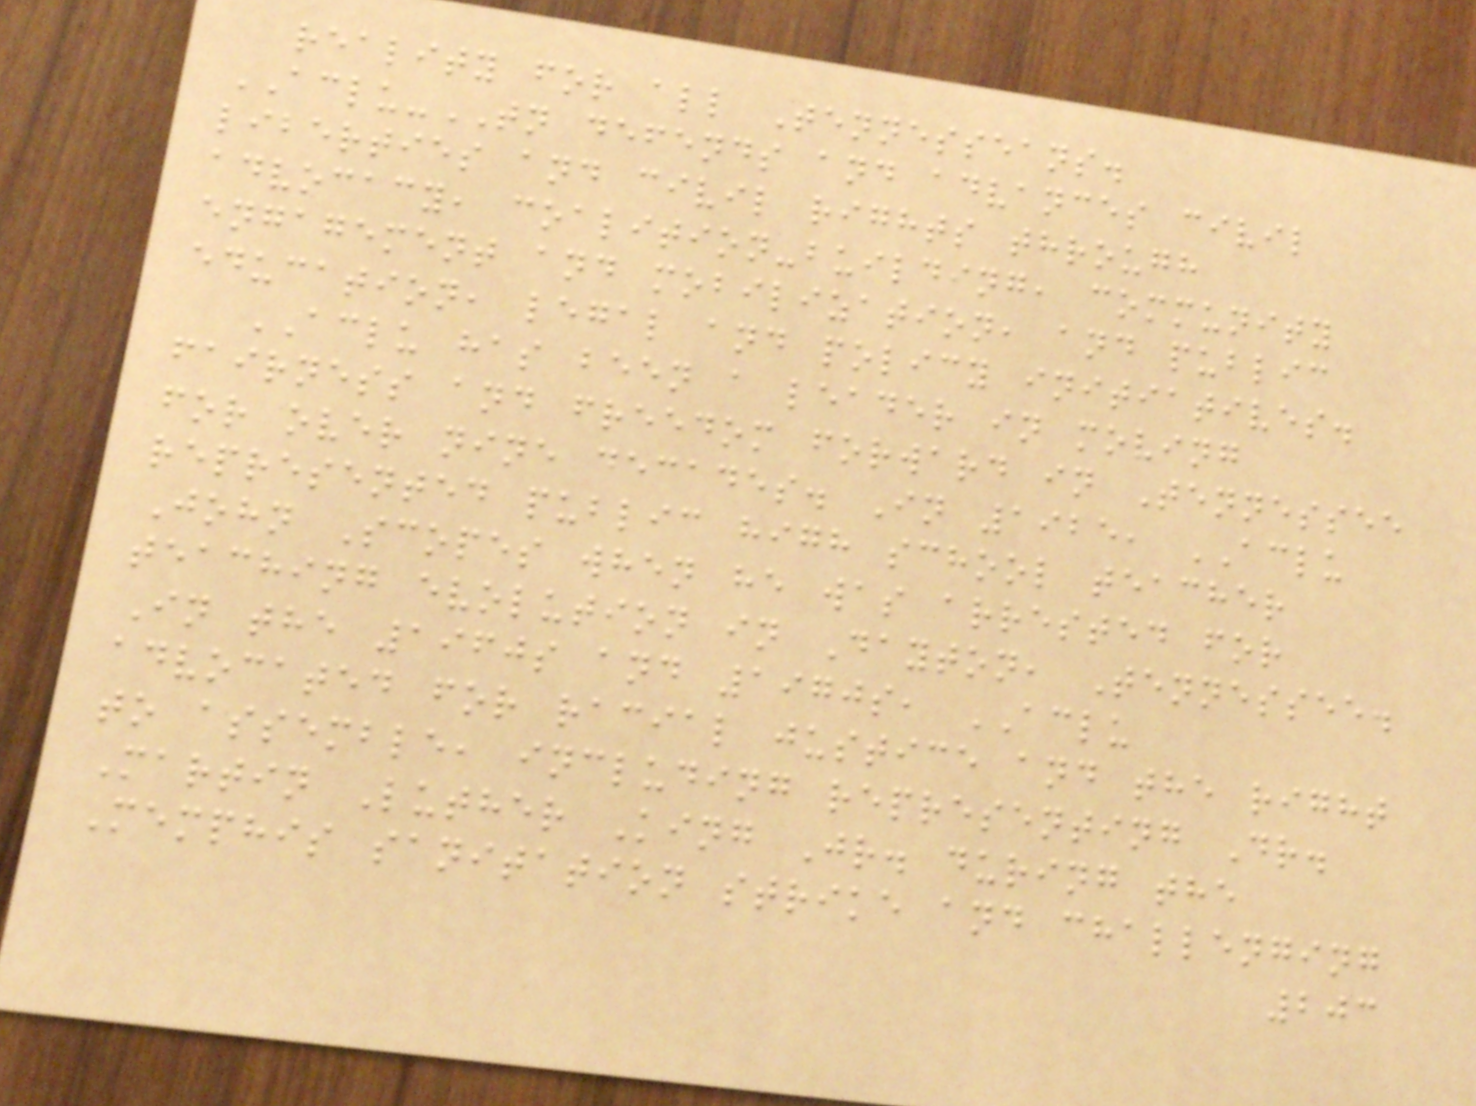reality for all Tennesseans.
ACLU-TN defends and advances civil
liberties and civil rights through
advocacy, coalition-building, community
engagement and mobilization, and public
education, legal and policy initiatives.
ACLU has been a leader in moving
fairness and freedom forward in Tennessee
for over nine decades. In 1925, ACLU
represented public high school teacher
John Scopes when he was arrested for
teaching evolution in Dayton, Tennessee.
In the 1960s and 1970s, ACLU
advocated for racial justice and the right
to assemble, including representing Dr.
Martin Luther King Jr. during the
Memphis sanitation strike and challenging
203
